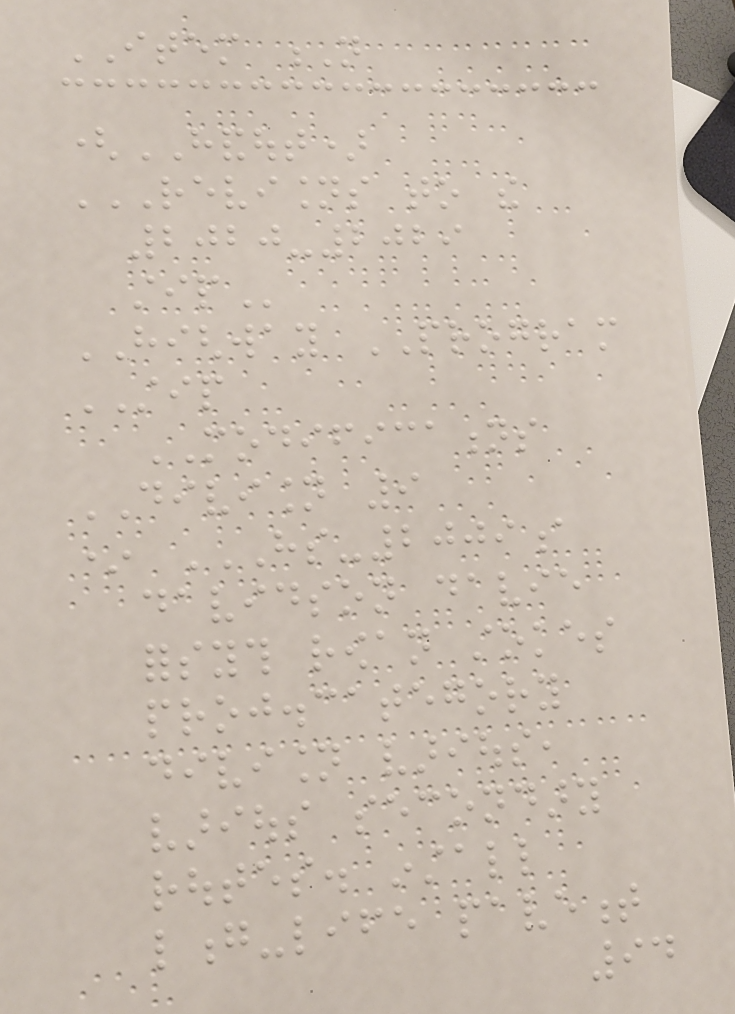ITEM N
(HANDOUT)
REVISIONS TO THE
2020-2029
STIP
HIGHWAY PROGRAM
STIP
MODIFICATIONS
DIVISION 9
* HS-2009A
DAVIDSON DAVIE
FORSYTH ROWAN STOKES
PROJ.CATEGORY
DIVISION VARIOUS,
VARIOUS SECONDARY
ROUTES. INSTALL
LONG-LIFE PAVEMENT
94
